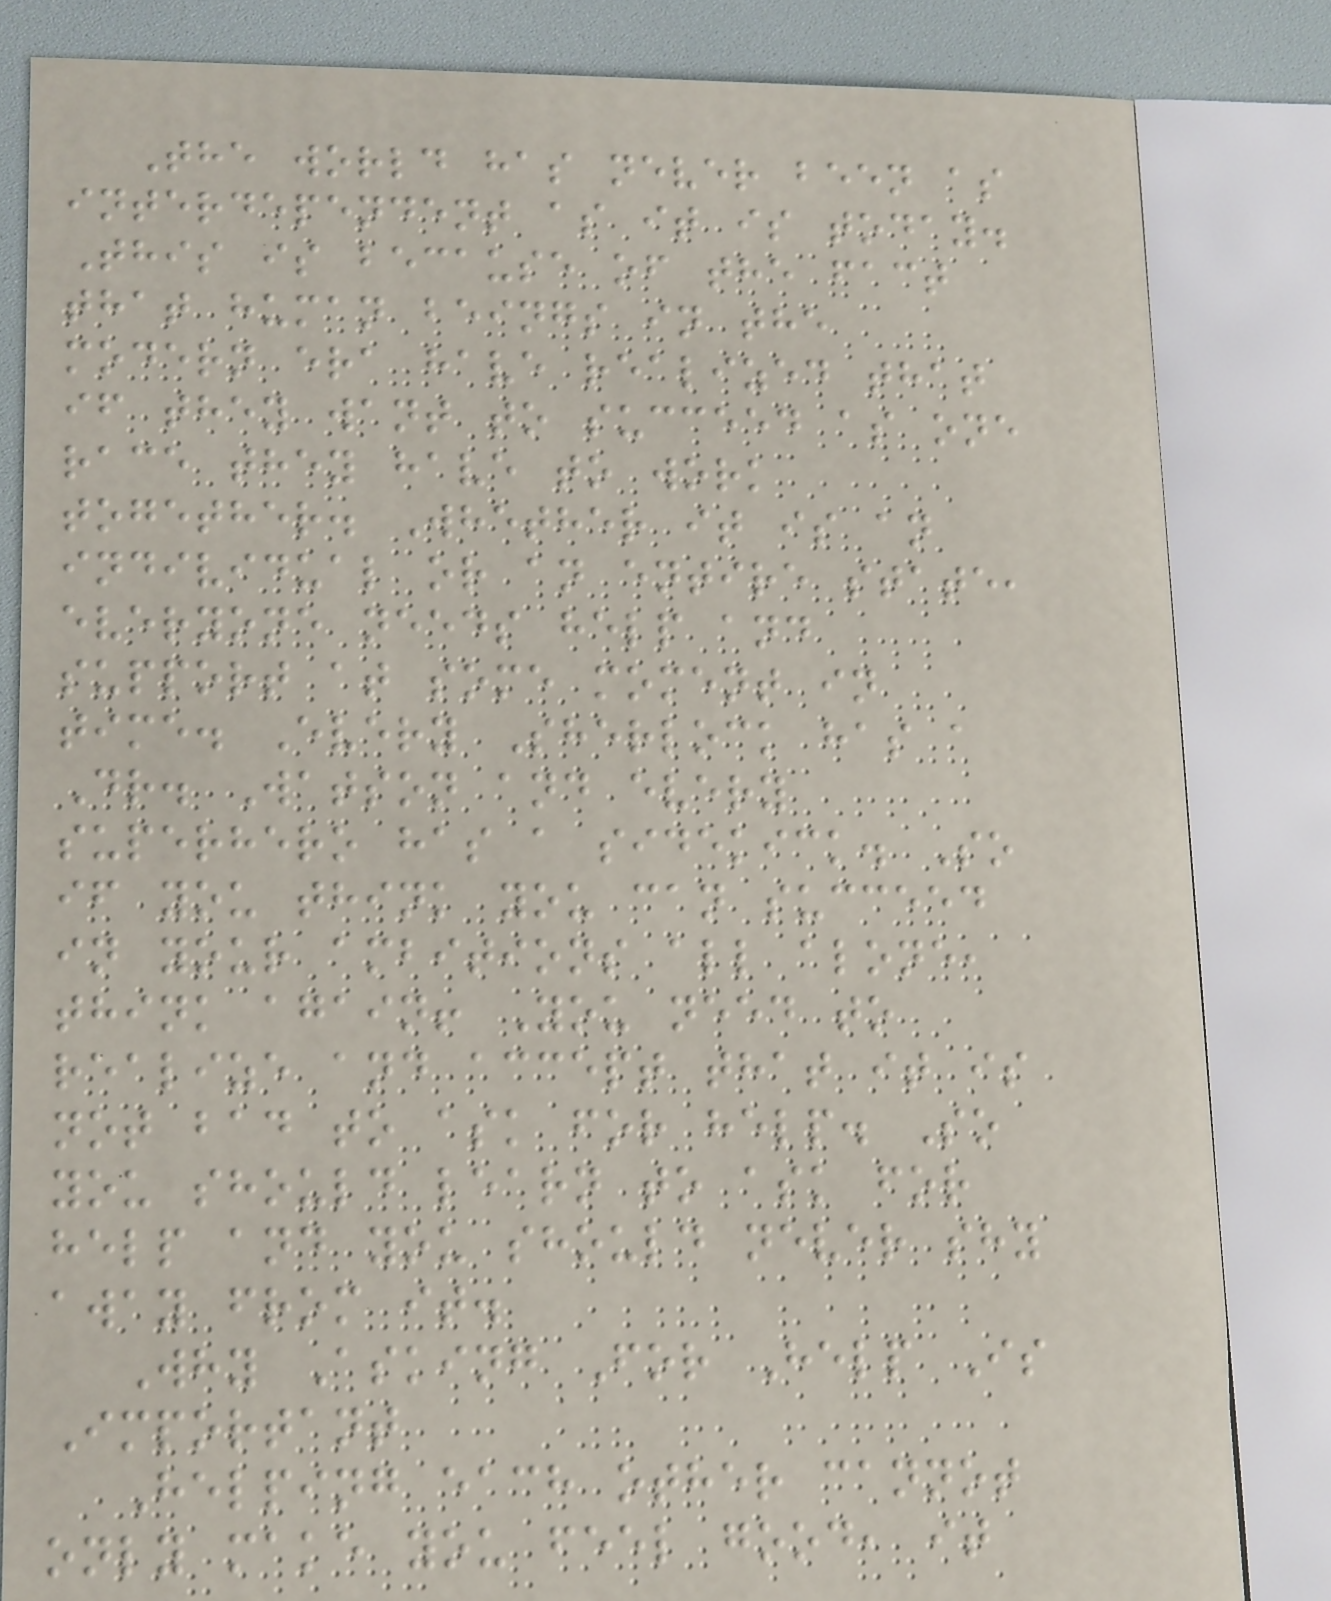The world has never been as
interdependent as it is today.
This is because of the fact
that human beings in the
modern era have realized that
if they want to succeed as one
race they have to work
together. Whether it is an
individual or an entire state,
everyone needs help and
support at some moment in
time. Every Sherlock has a
Dr. Watson and every
superhero has a sidekick. So
if you think you can succeed
in your ambitions all alone,
think again! You need to
realize and accept that it is
not bad to ask for help. So
you should learn to ask for
help and you should never shy
away from it.
Why Asking For Help Is
Important
Helping each other cannot
only make you feel good, it
